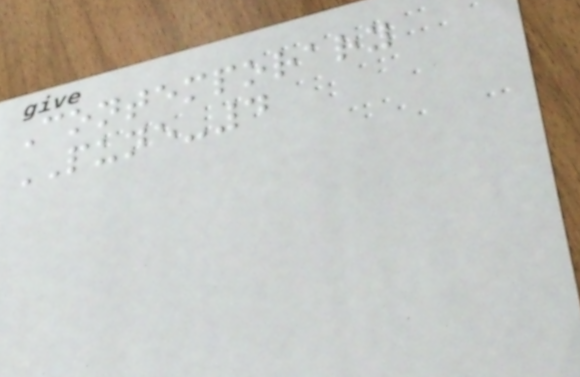Contemporary
PUNE-4
